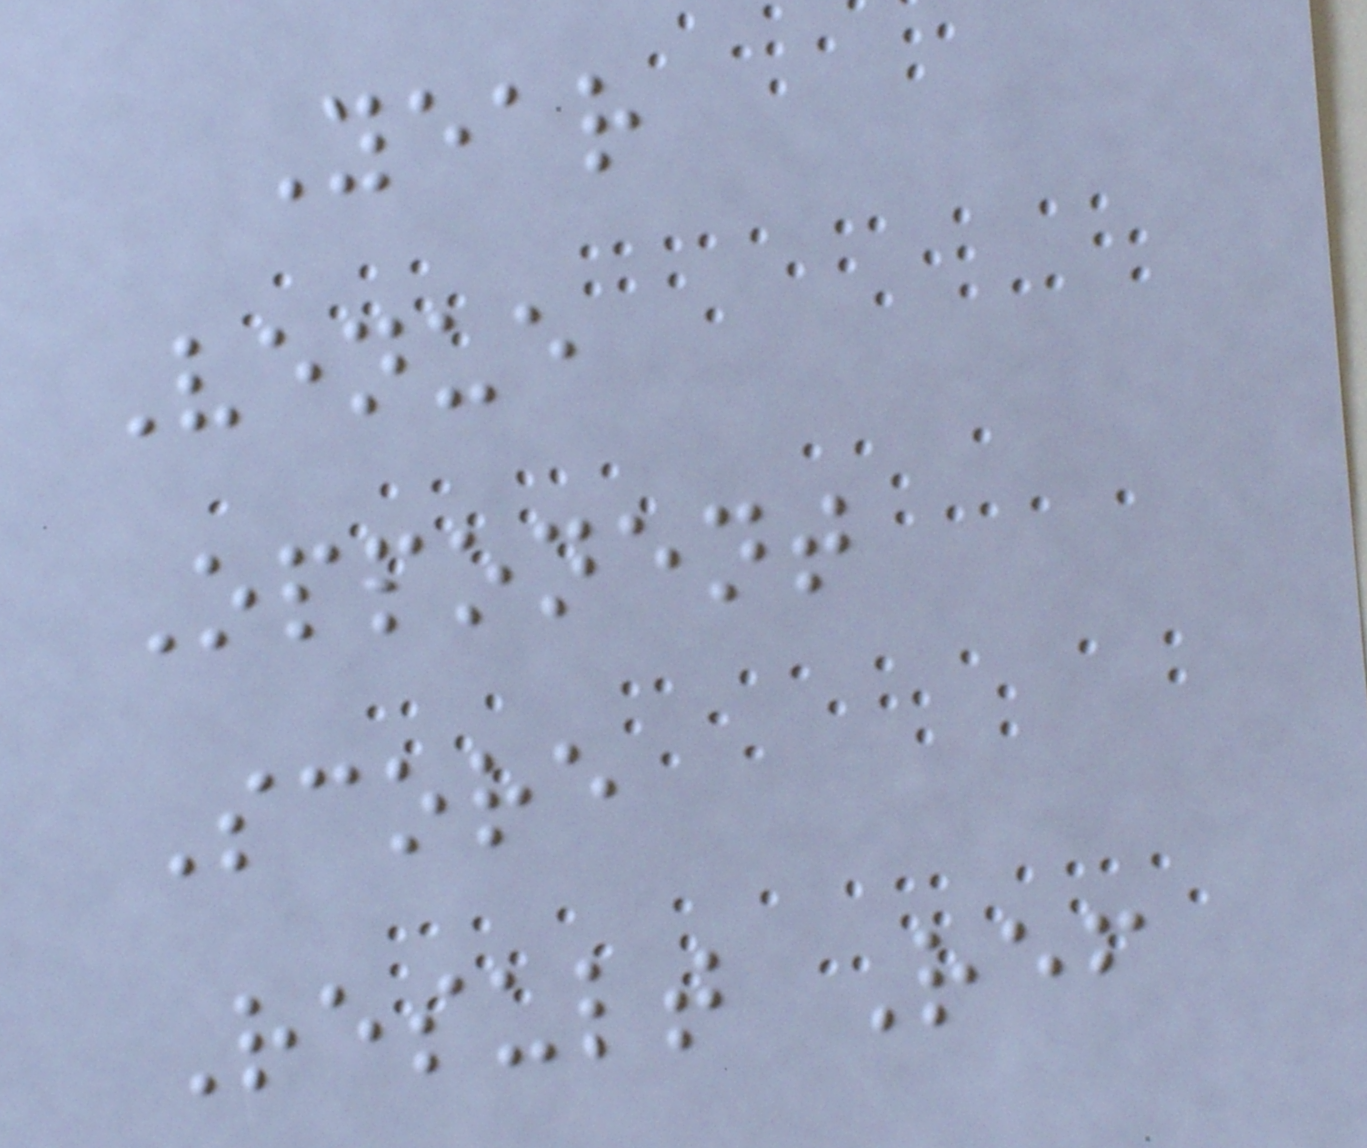Year
Venue
Opponent
Score
Result Ref
